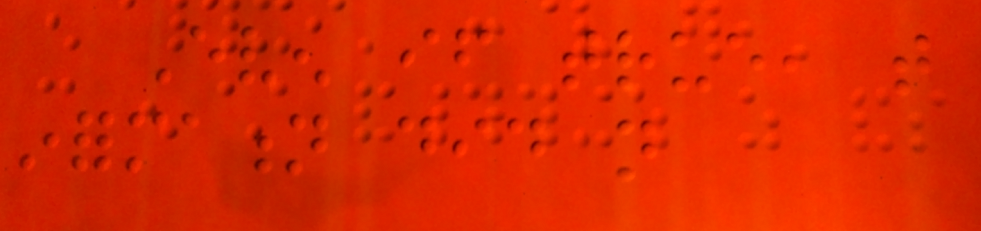Even if true, that
information did not
